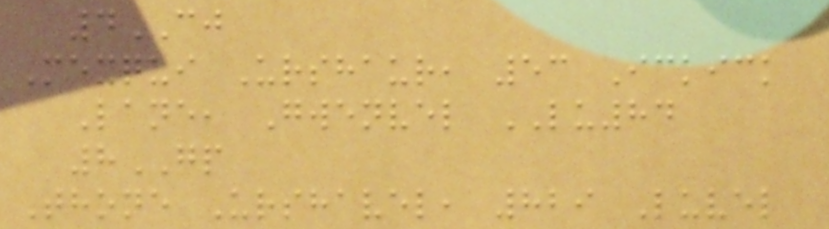4CJ
Mexqui Urshaur, 53 Ickick
Lane, Gwenvel LU84
8GP
Thone Urshavel, 829 Luvel
